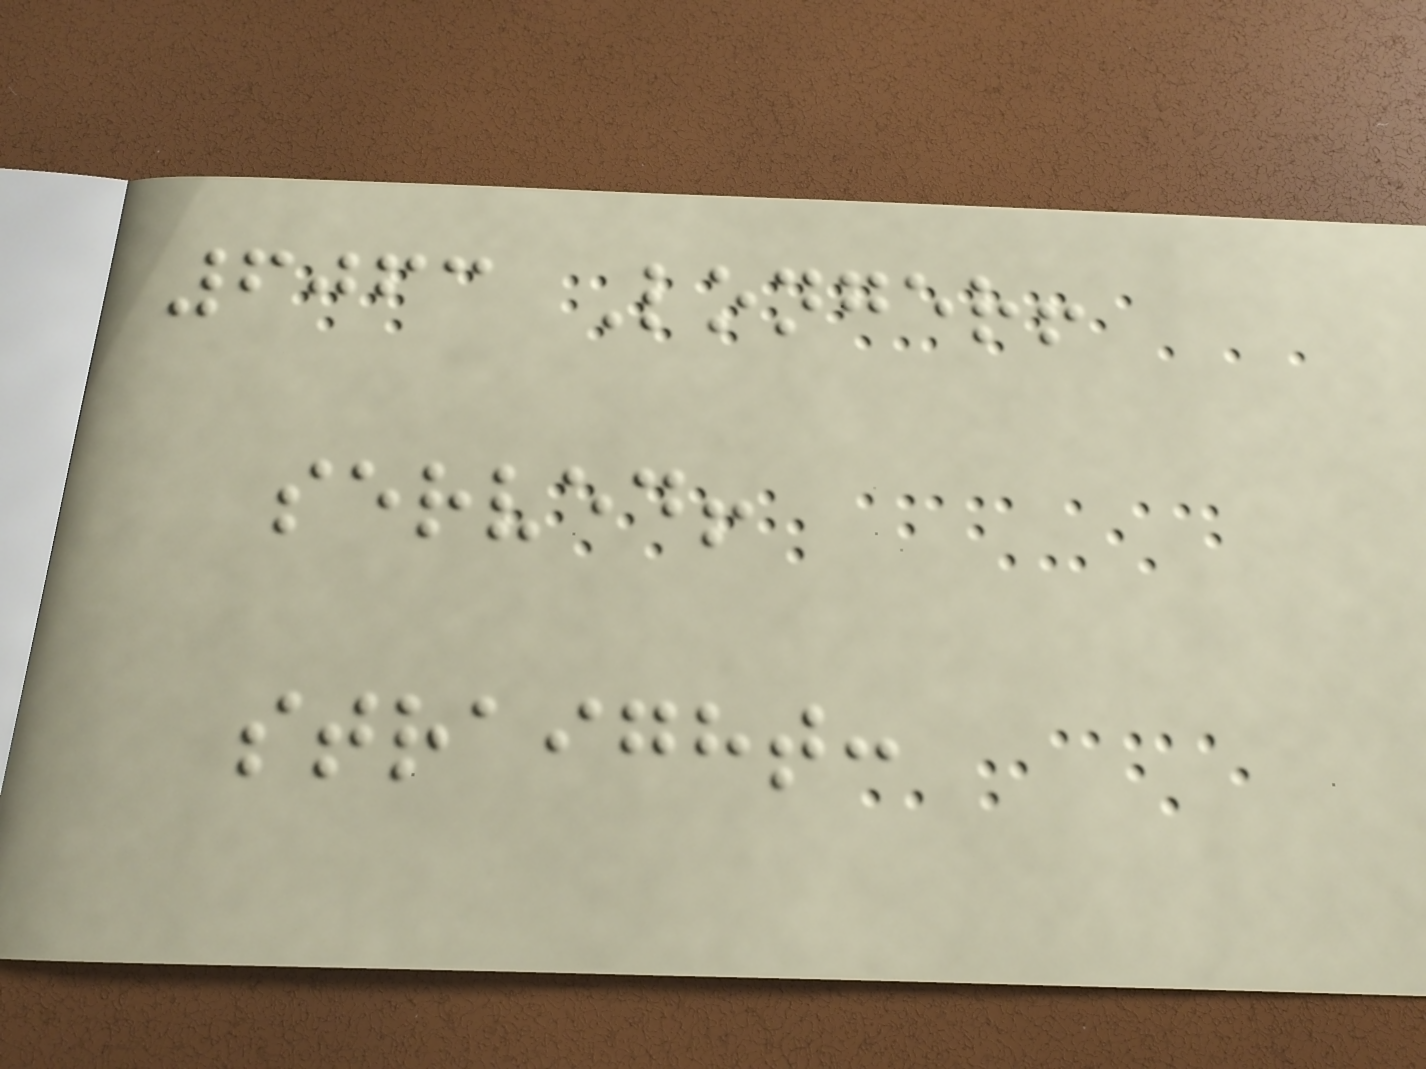6063 Longer!
served!
straight:
